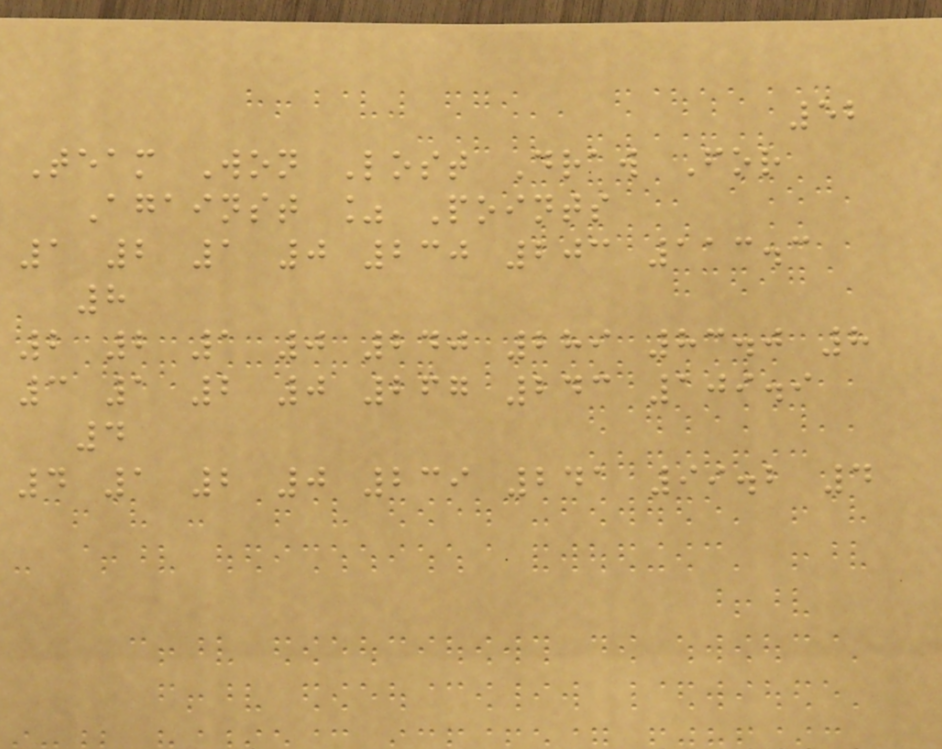52
Team Won Lost Draw For
Against % Points
1 2 1 0 230 203 113.3
8
2 2 1 0 240 289 83.0 8
3 1 2 0 267 243 109.9
4
4 1 2 0 239 241 99.2 4
